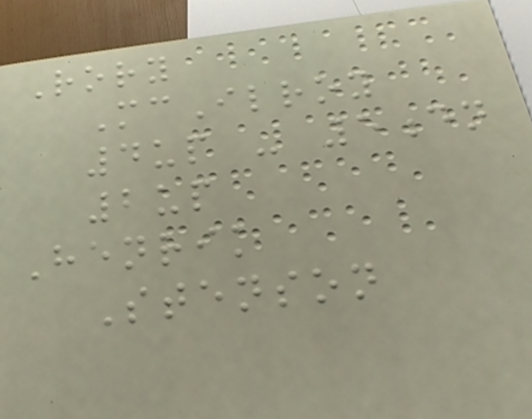Rory
McIlroy
4up - 5dn
2up
Henrik
Stenson
